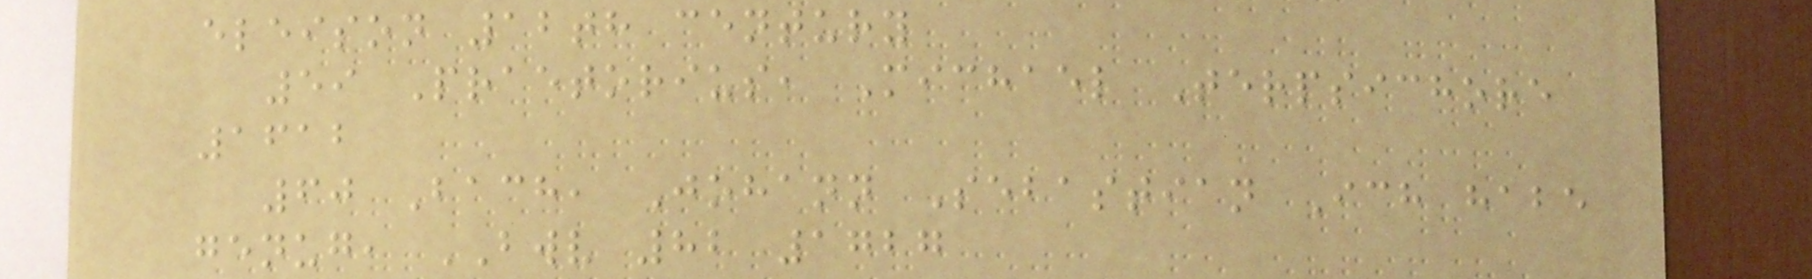eleison 12th century
59 Praetorius, Michael Terpsichore
1612
60 Bach, Johann Sebastian Ich habe
genug, BWV 82 1727
